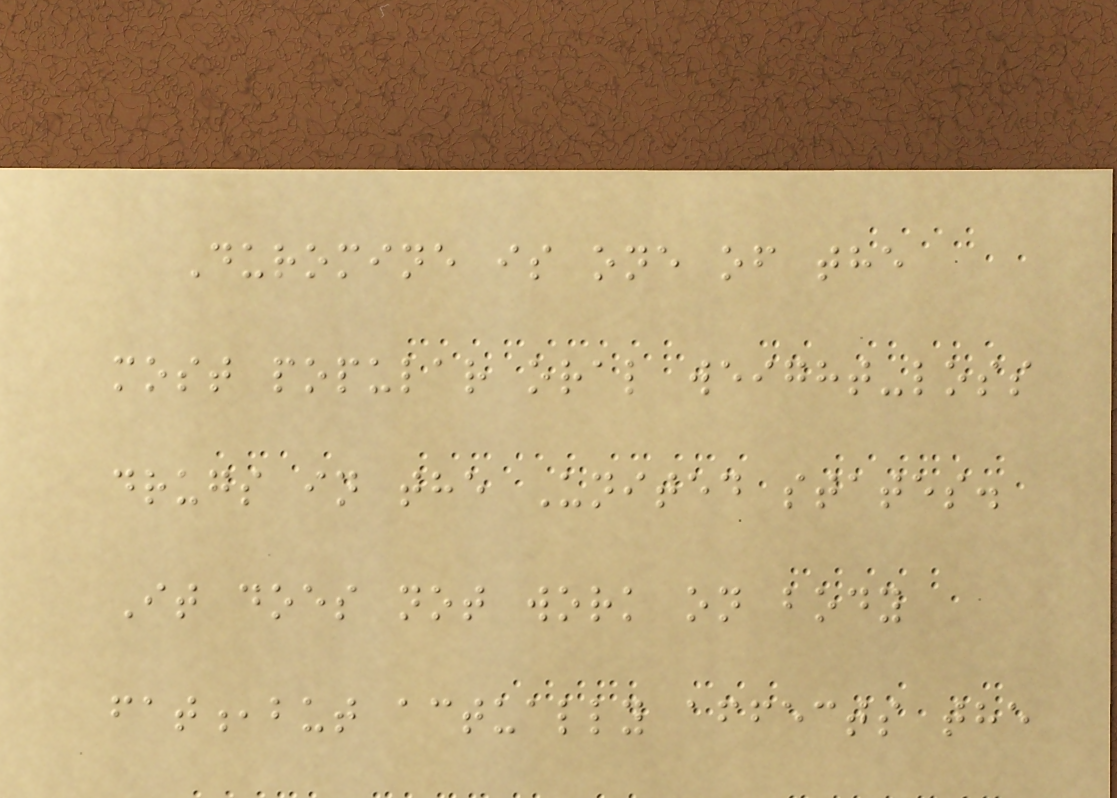Duromine is one of the
most popular oral weight-loss
drugs in the United states.
It does not work on body
fat,but actually affects the
